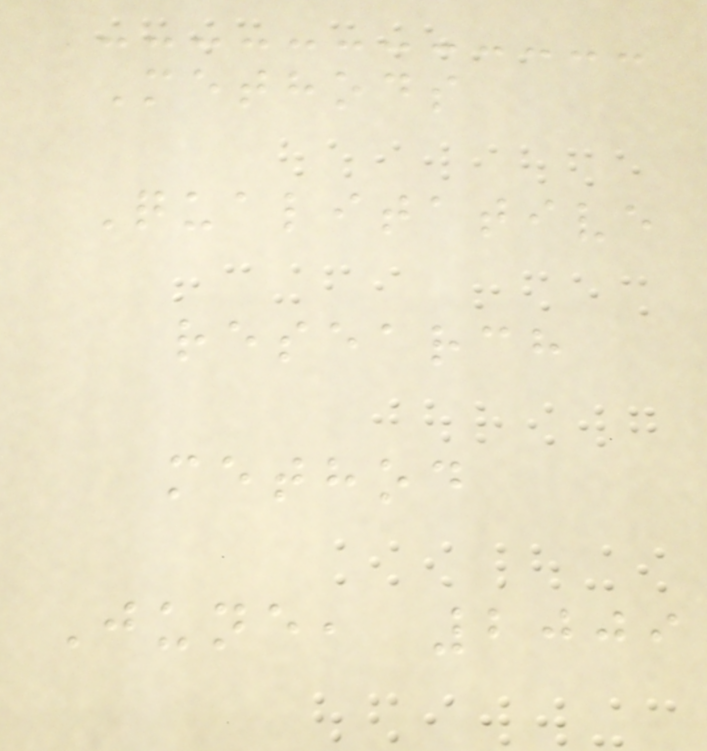Methods
Qualitative
research
method
June, 2009
